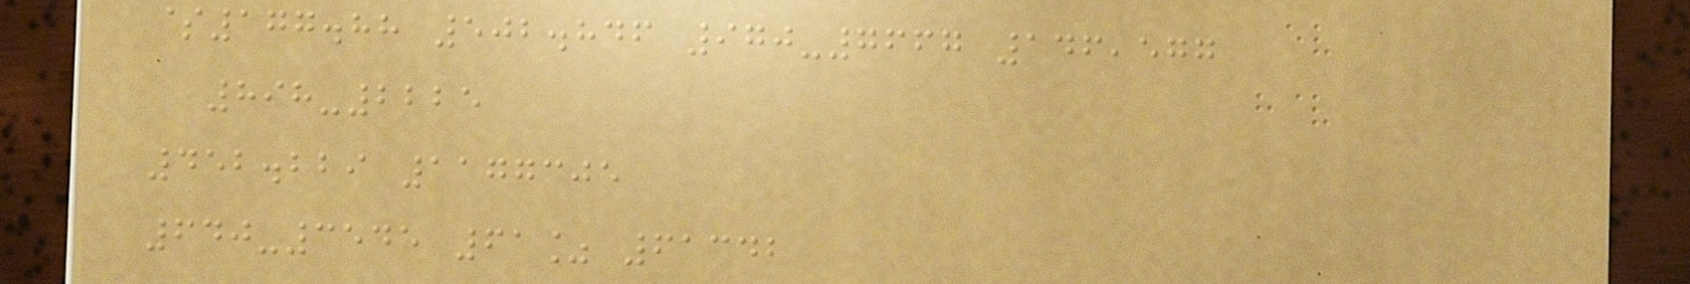$177.88 502.846 970-7667 146,577
898-2225
452.229 1177305
640-3545 61% 61342
